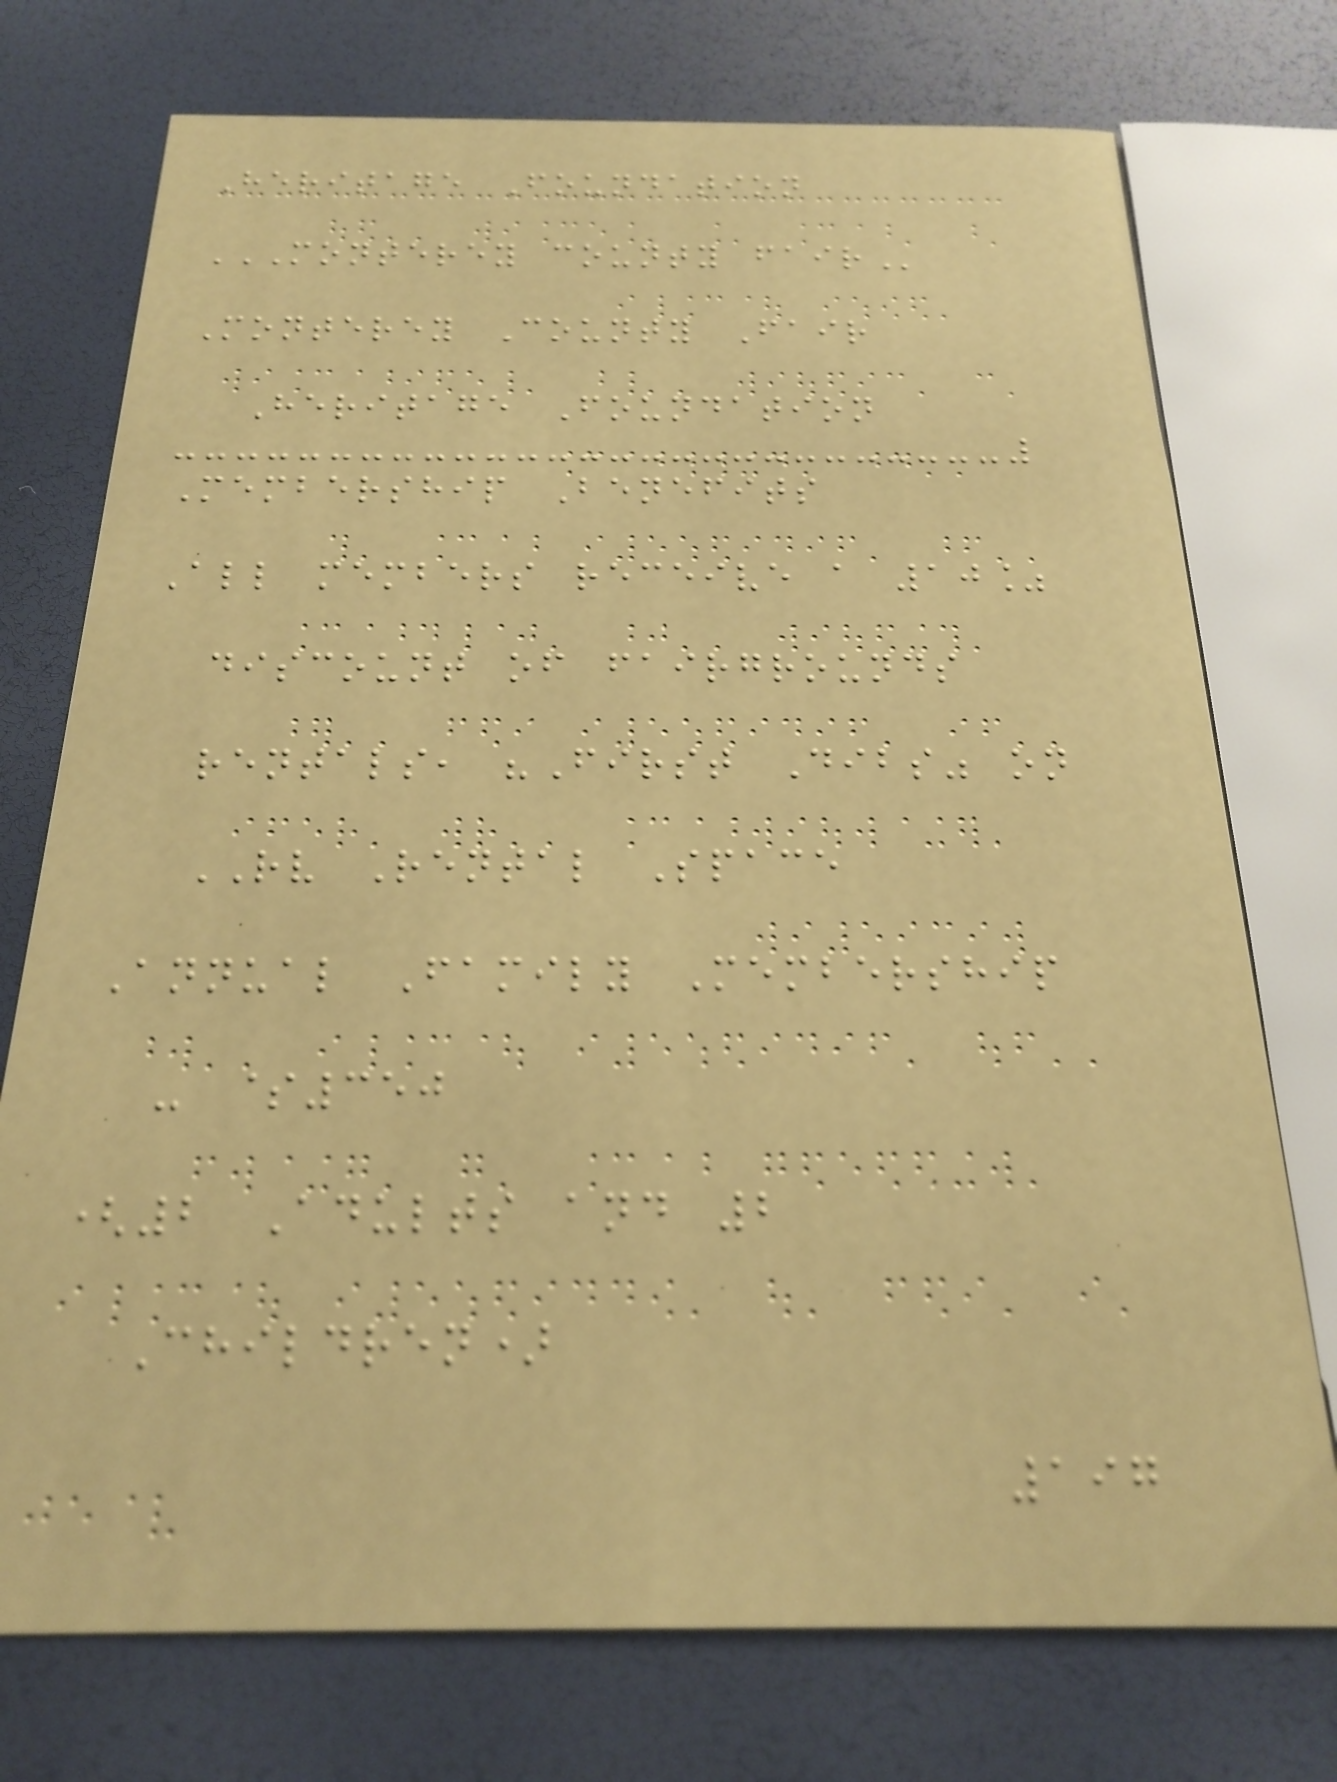Heritage Foundation
MONTEREY COUNTY FAIR
Monterey County Fair
Heritage Foundation
Membership Benefits
All members receive a 10%
discount of fairgrounds
rentals, "First Dibs" on
RV Rental Space
Annual Family Membership
- $350
(2 Adults and 2
Children)
197
